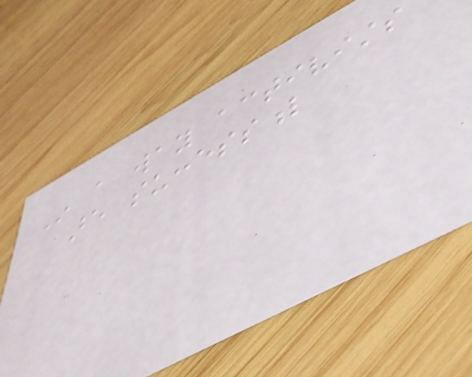In a way activists
are successful
